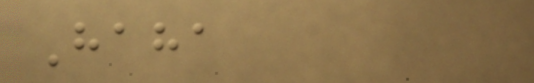Haha
